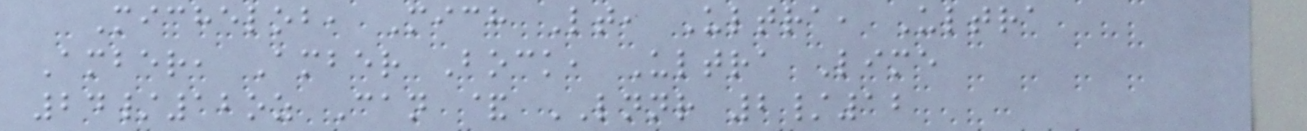Michelob, Mich Lt, Ultra, Ultra
Amber, Amber Bock, Ultra Lime
24/12oz Can & LNNR 2/12
